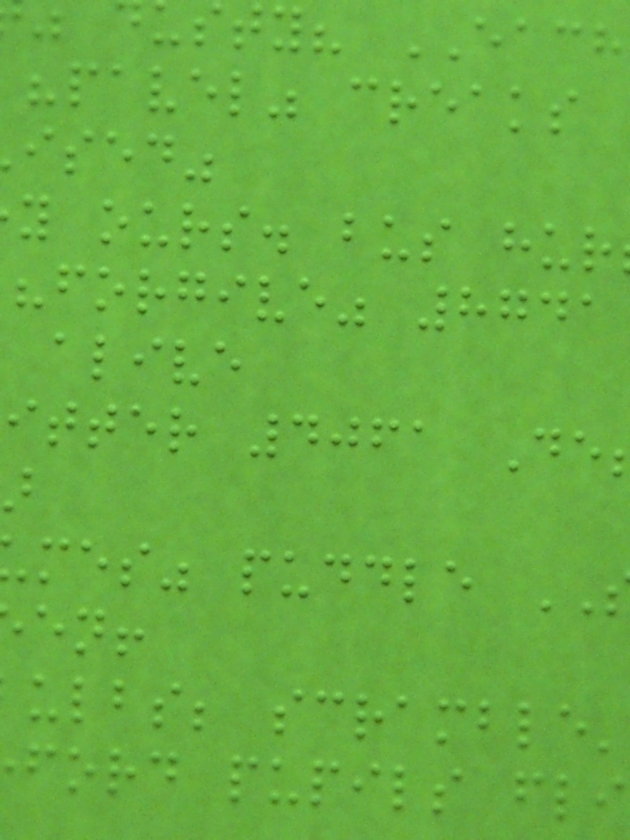sty? EACH
"pavel" creaks
ised"
y ours. bus hur
"forgive" 8741
alive
itter 4061 De
mes" puddle
ulbs; scramble'
ford pupils fli
